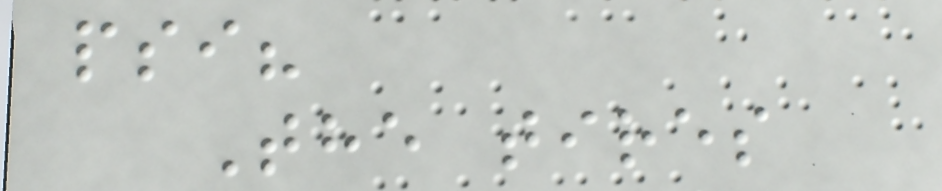psi?
The tires
